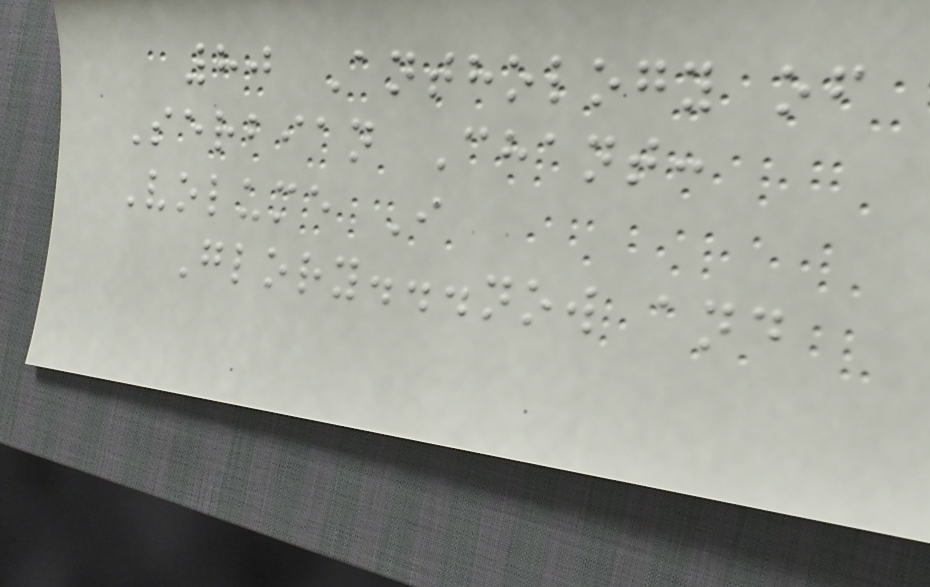80 Anthology of
Serbian Chant:
Volume I
Glory...now and
